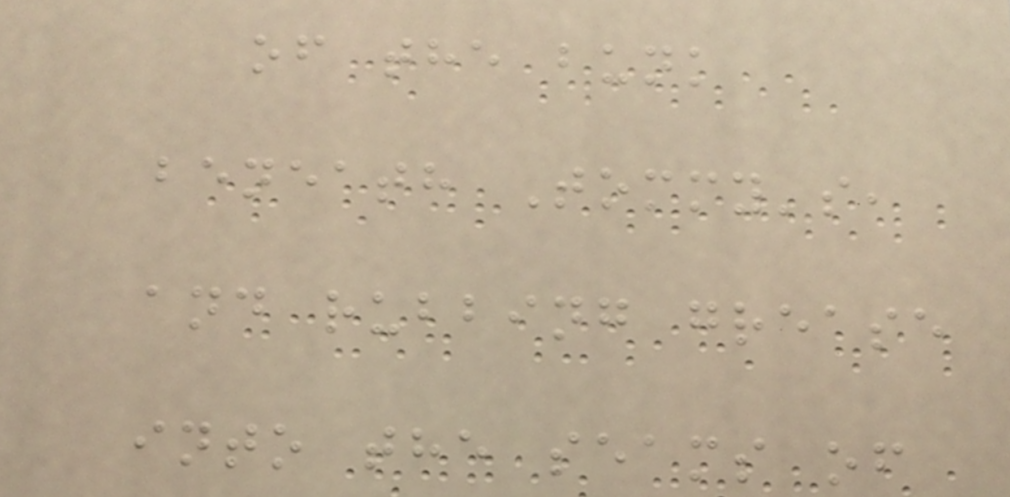of the bunk
beneath Tommy's,
and rubbing grease
into the seams of
